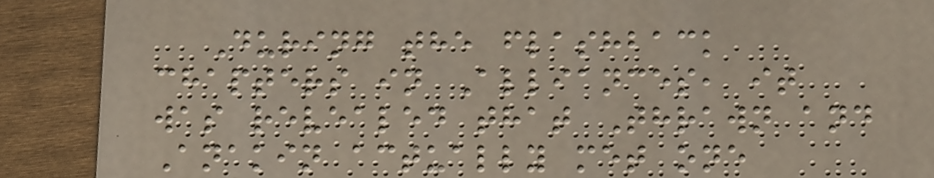During the flashback
chapters in Alliances, it
was revealed that Thrawn and
Anakin actually met one
